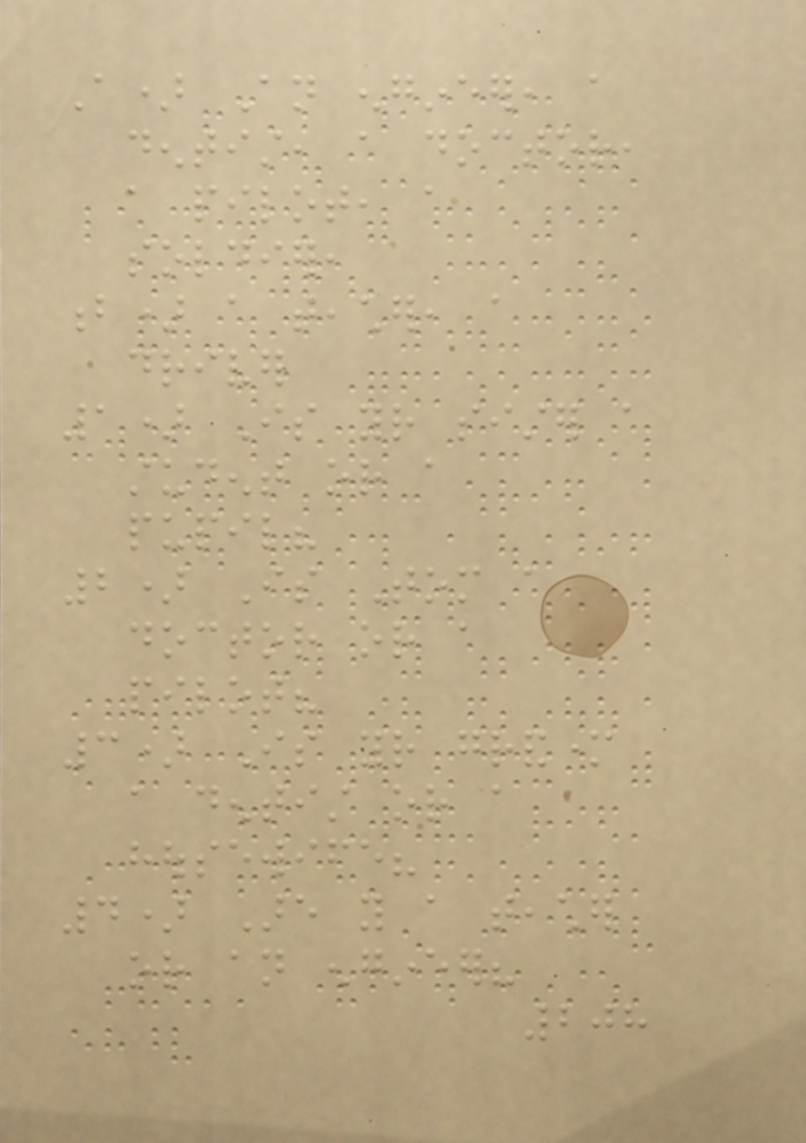A) An engineer, a
dentist, a doctor,
a pilot, a
soldier,
b) a teacher, a
driver
1) Is your sister a
student or a
pupil?
2) Is Tom a
doctor or a
pilot?
3) Is your grandmother
a dentist or a
housewife?
4) Are you a teacher
or an engineer?
208
